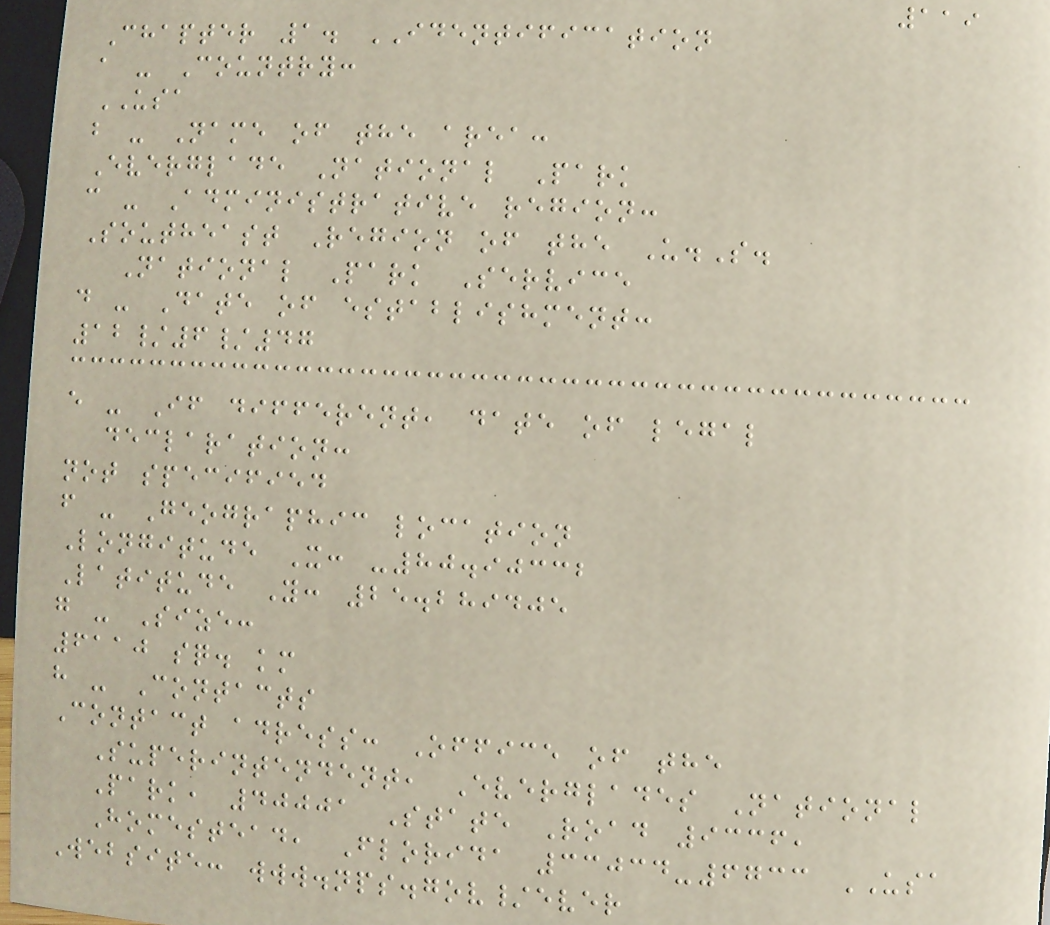119
Chapter 1. IDENTIFICATION
a - Country:
USA
b - Name of the area:
Everglade National Park
c - Administrative region:
Southeast Region of the U.S.
National Park Service
d - Date of establishment:
12/6/47
e - If different, date of legal
declaration:
not specified
f - Geographic location
Longitude X: -80.90332
Latitude Y: 25.289405
g - Size:
6110 sq. km
h - Contacts
Contact adress: Office of the
Superintendent, Everglades National
Park, 40001 State Road 9336,
Homestead, Florida 33034-6733 USA
Website: www.nps.gov/ever
